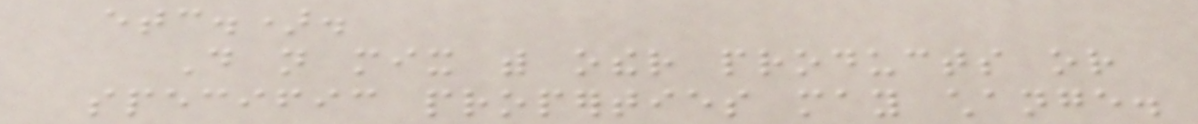etc.).
Do not mix with other products or
specific properties may change.
